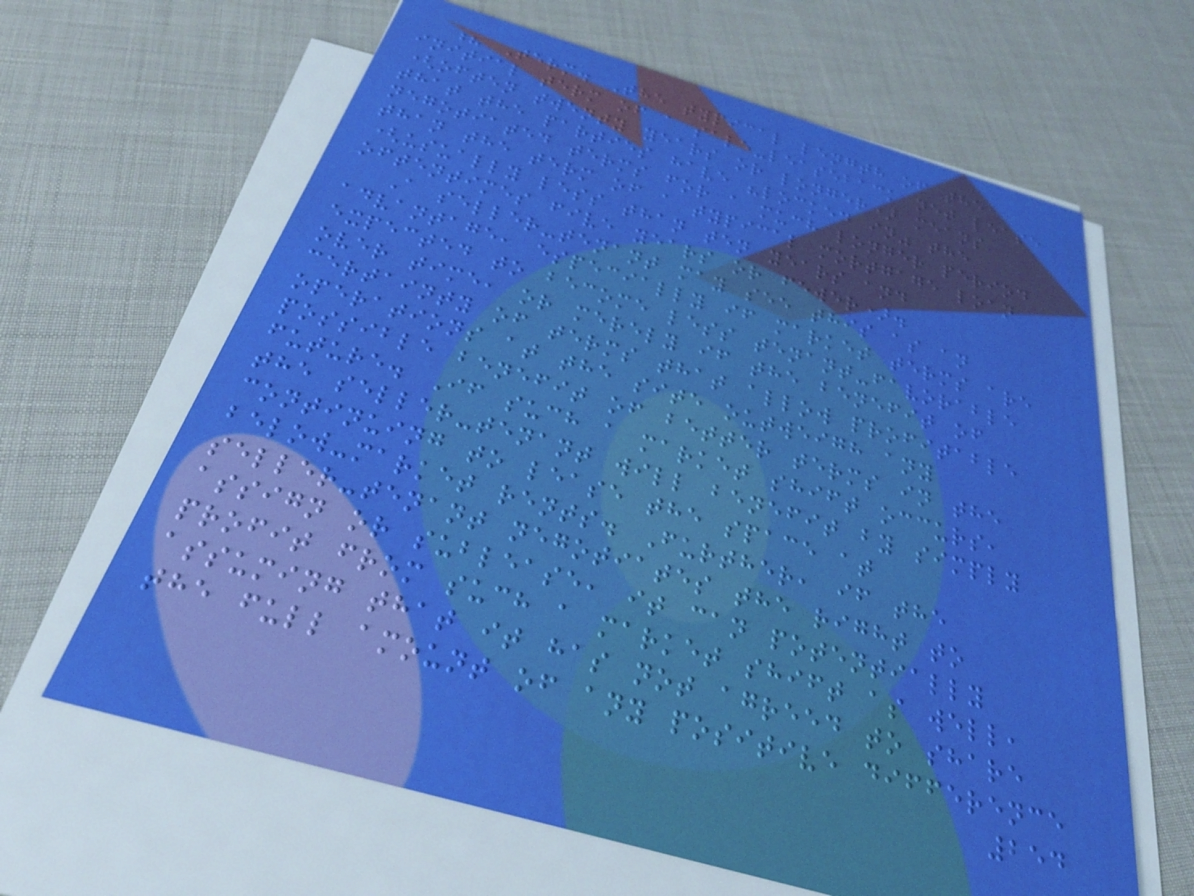? Term. The typical length of the
initial term of a sale-leaseback net lease
(often twenty years or longer) means
that the parties have "locked in" the
negotiated terms for a much longer period
than the term of a typical mortgage loan
(usually less than ten years and
oftentimes five years or fewer).
A seller-tenant may see this as an
advantage, especially if market terms are
expected to become less tenant-favorable
over time, or merely if the benefit of
certainty of terms that allow profitable
operations at the site outweigh any
possible benefit of better terms in the
future. If such a market shift occurs,
the seller-tenant will benefit by simply
continuing to lease the space at
below-market rents. Further, if the
seller-tenant negotiates the right to
assign or sublease, it can potentially
profit from such a market shift as well,
assuming that it has not agreed to share
the full amount of any positive difference
254
